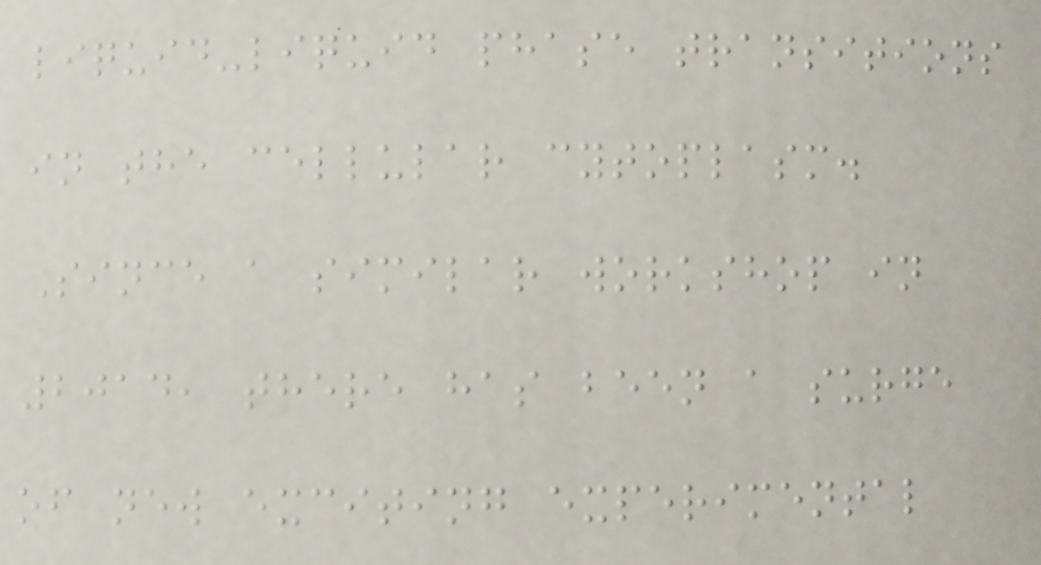liquid-liquid phase transitions
in the cellular cytoplasm.
Since a similar workshop in
2014, there has been a surge
of new exciting experimental
